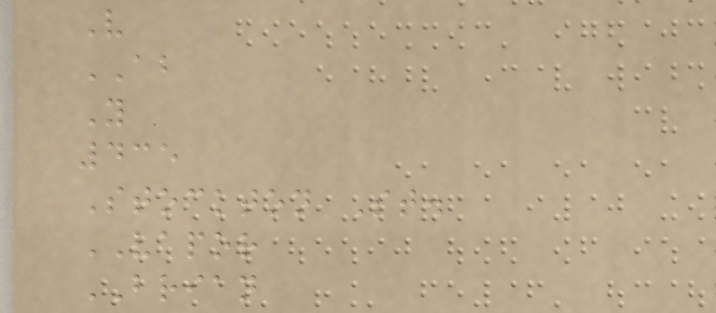V
AB
Y
435
Stockton St.
VAPOR
BRIAN
